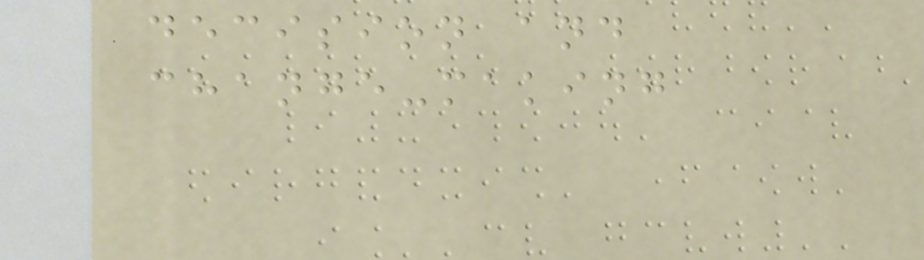decision and
change-making
